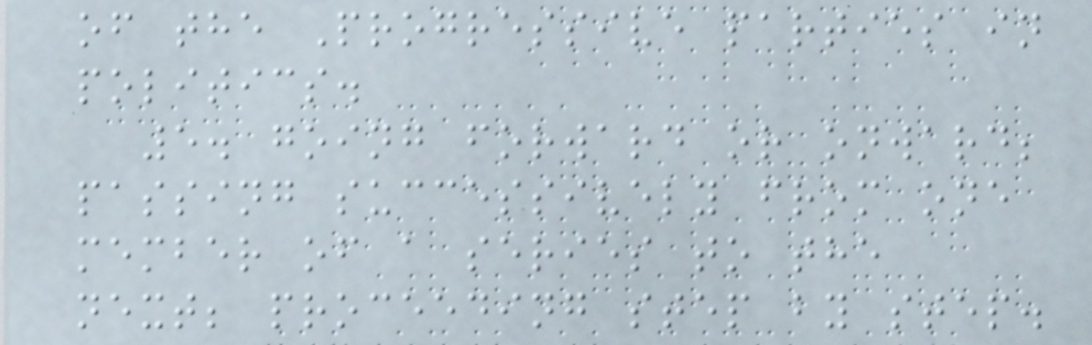of the Progressive parties in
politics.
5. going forward or onward;
passing successively from one
member of a series to the
next; proceeding step by step.
